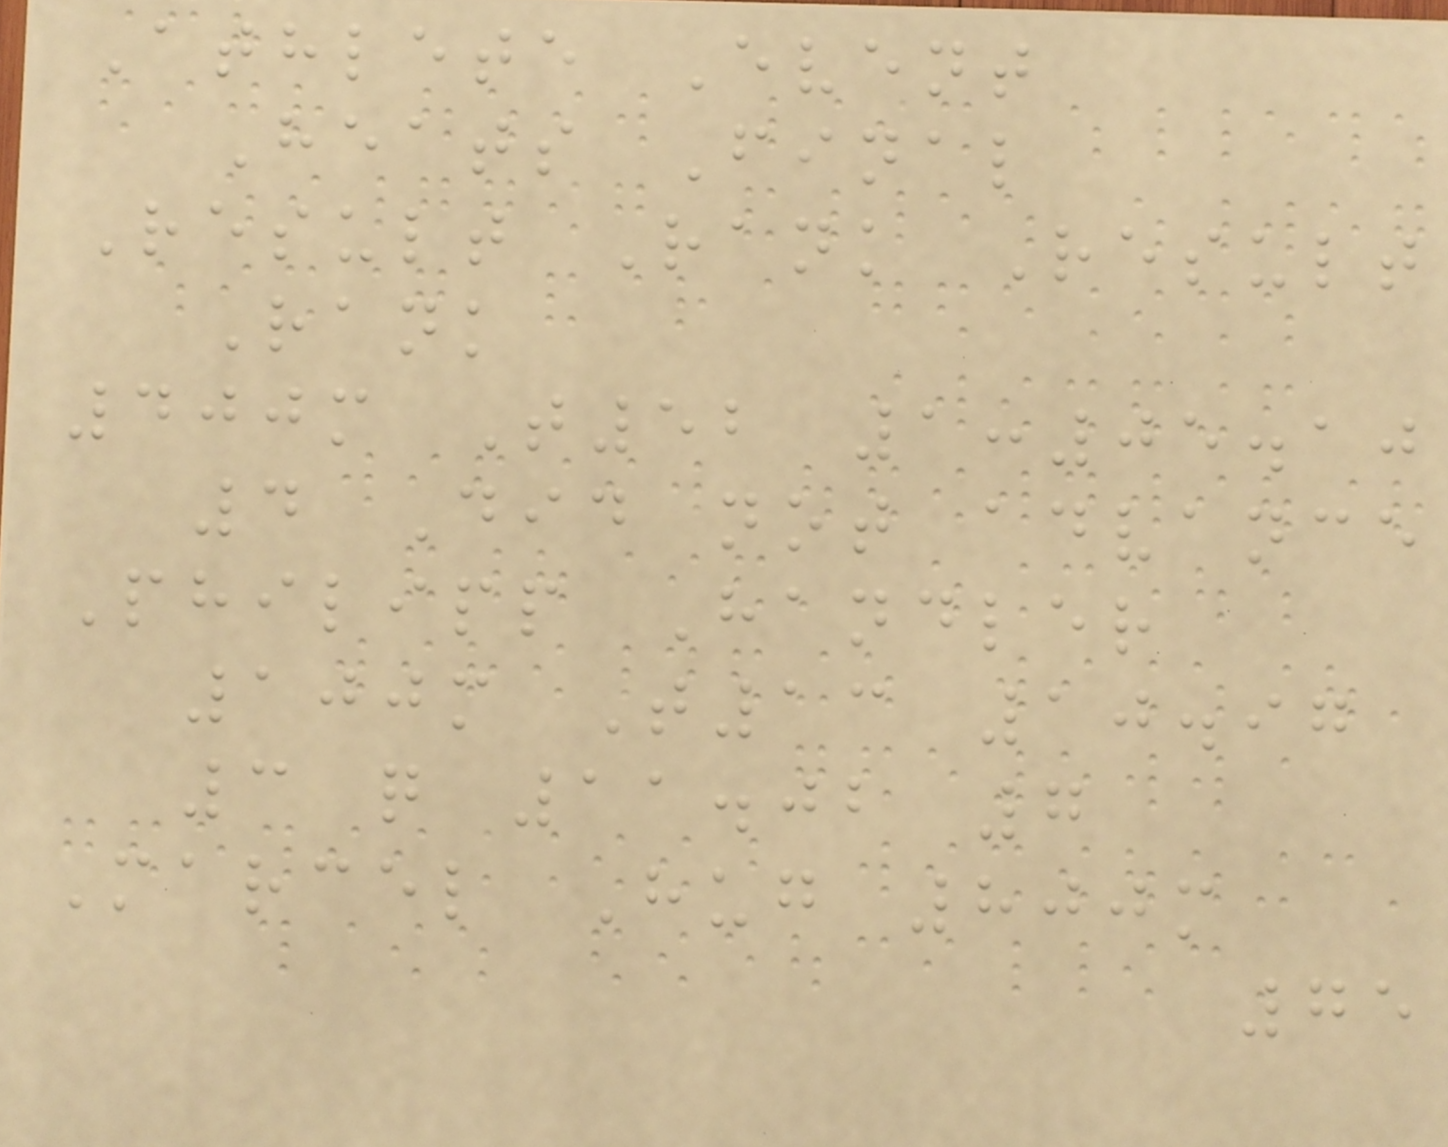Athlete Event
Heats Final
Result Rank Result
Rank
400m T52 1:05.10
4 Did not advance
Philipp Handler
100m T13 10.97
3 q 11.02 7
Marcel Hug 800m
75
